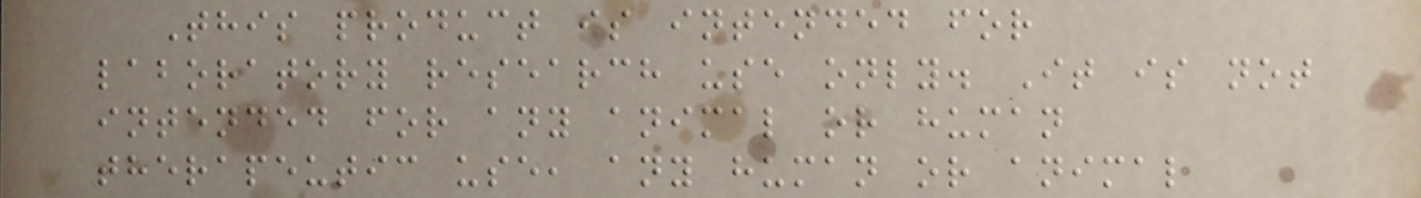This product is intended for
laboratory research use only. It is not
intended for any animal or human
therapeutic use, any human or animal
